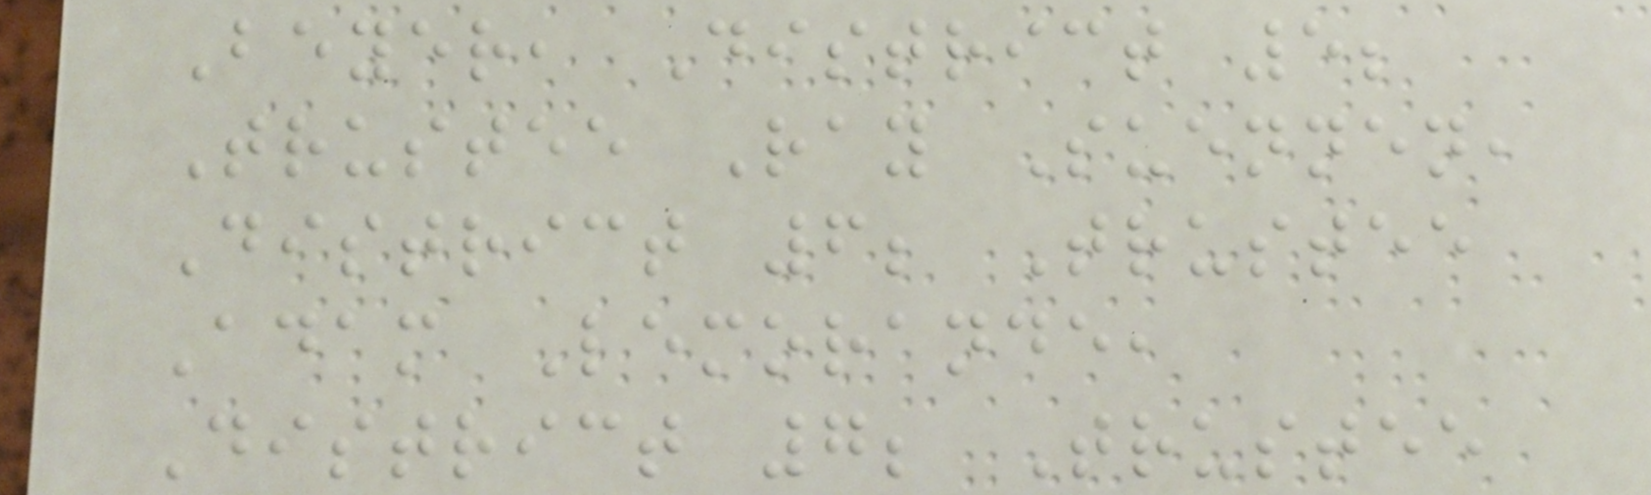Beyer, District 5;
Trustee Ray Suennen,
District 6; Trustee
Adam Lemorande,
District 7; Trustee
